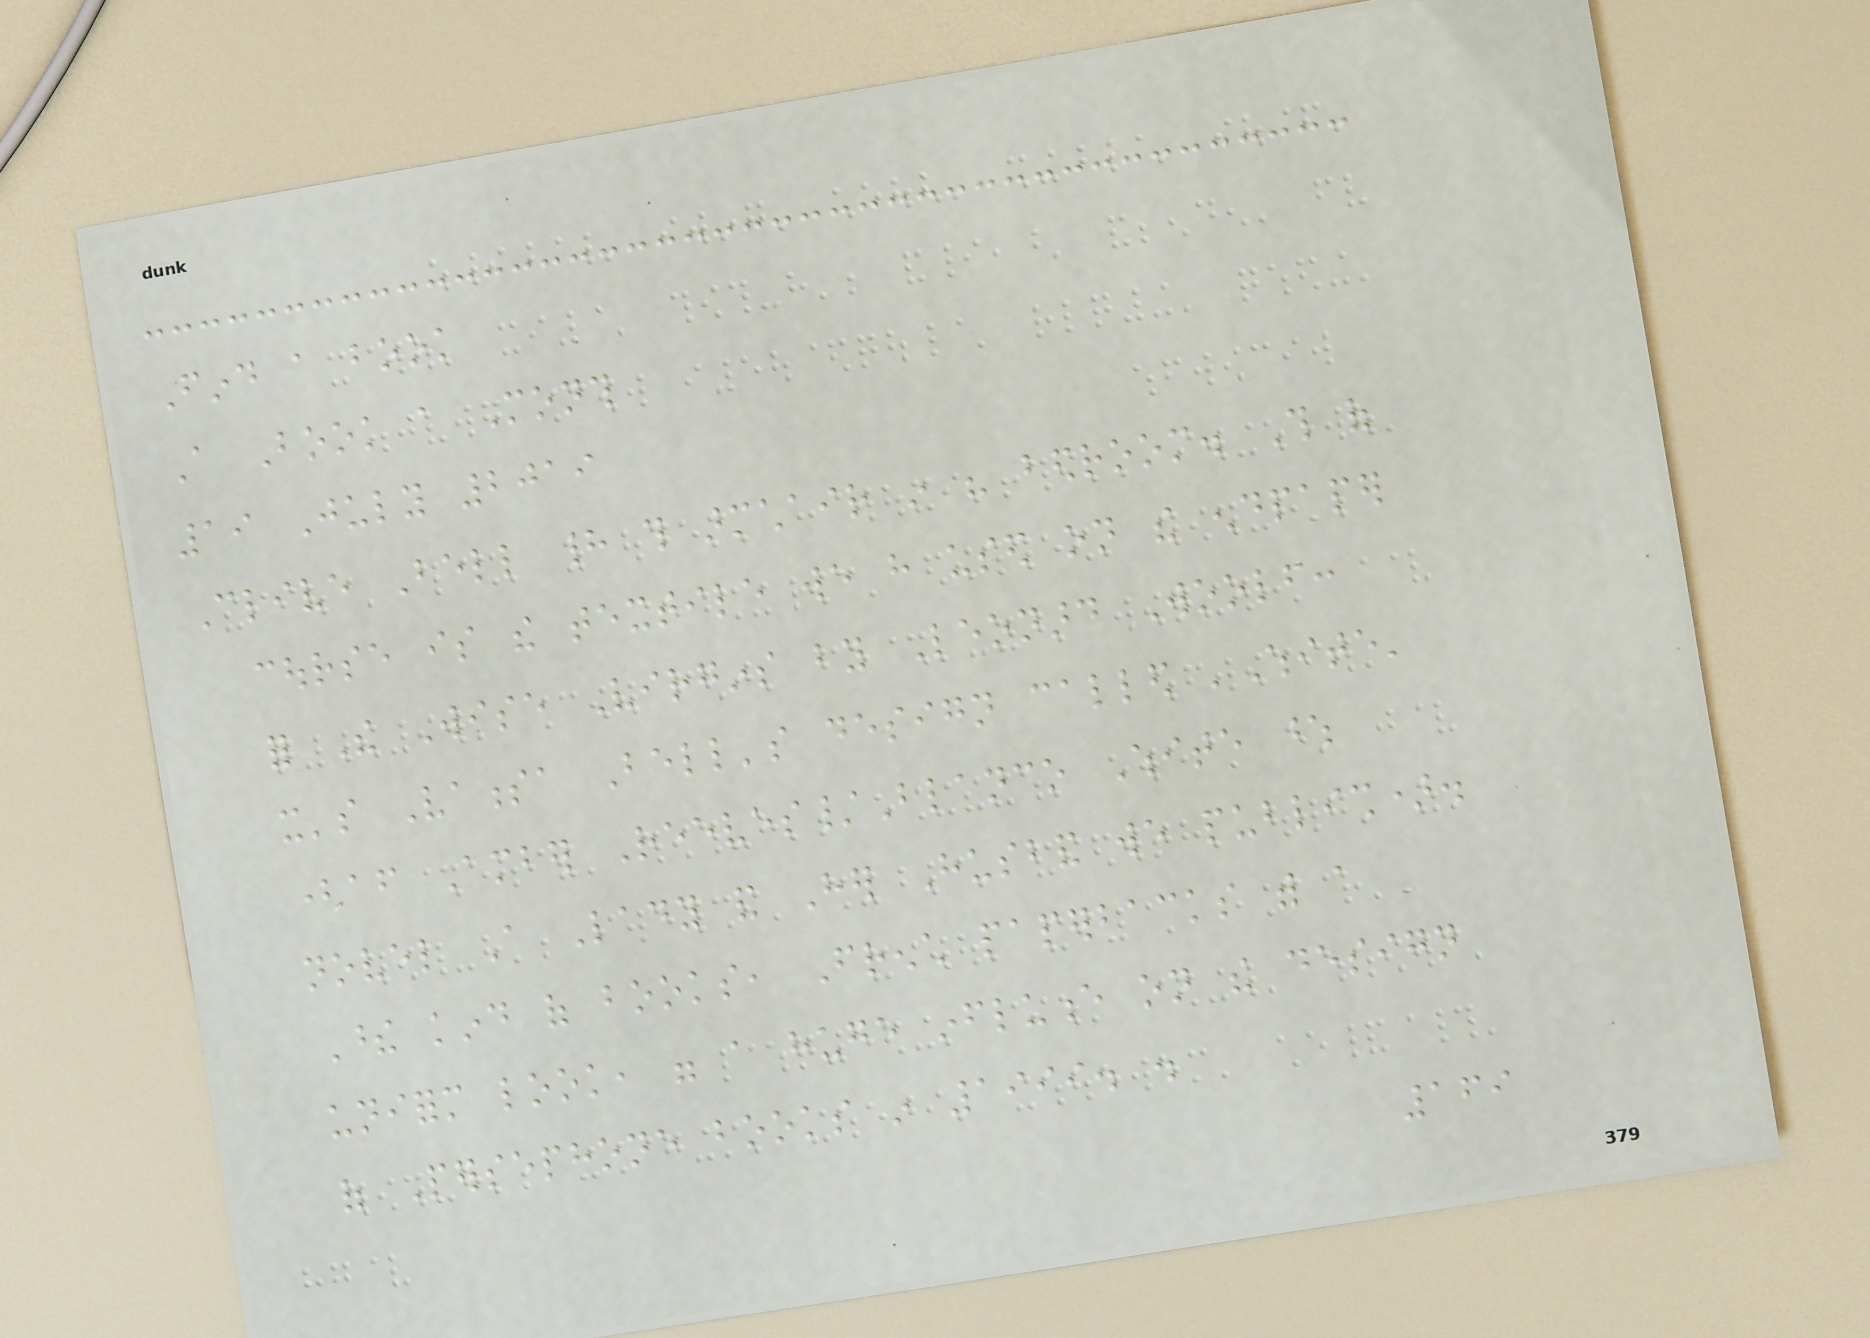Find a book
A Book a Month
19 July 2019
Clive Bell had this armchair in his bedroom. This of
course is the textile we have used on the endpaper
for The Wise Virgins by Leonard Woolf:
it's Vanessa Bell's design called 'White'
(after Amber Reeves/Blanco White whose
novel A Lady and Her Husband we publish).
These kind of books, French paperbacks with a
uniform look, were a huge influence on the design
of Persephone books in 1999. .
169
